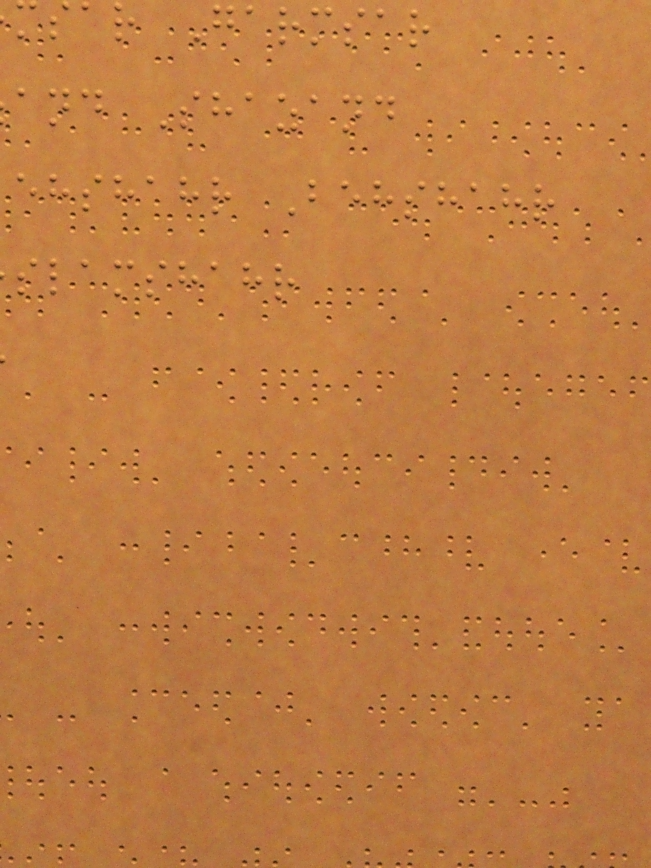ar Garmsar
and Shazand
ehshahr Behshahr
slamshahr
